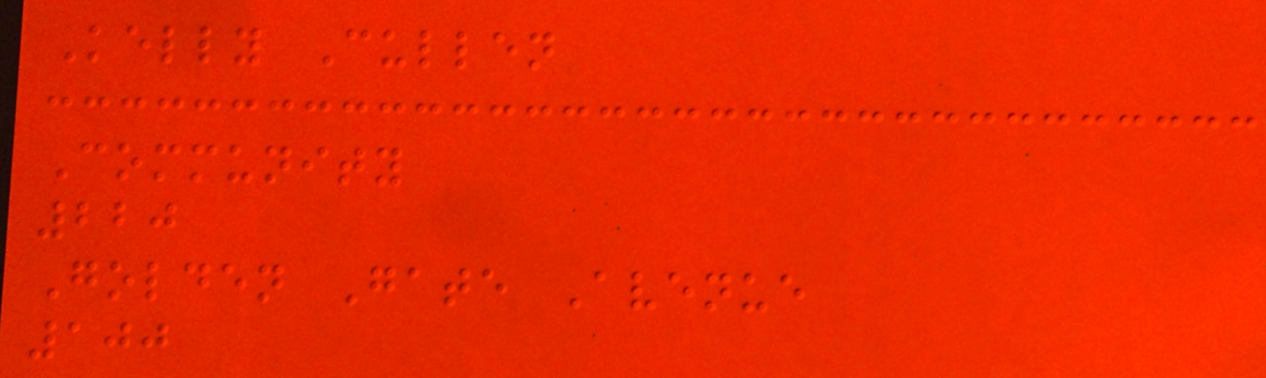Kelly Cullen
Community
220
Golden Gate Avenue
100
